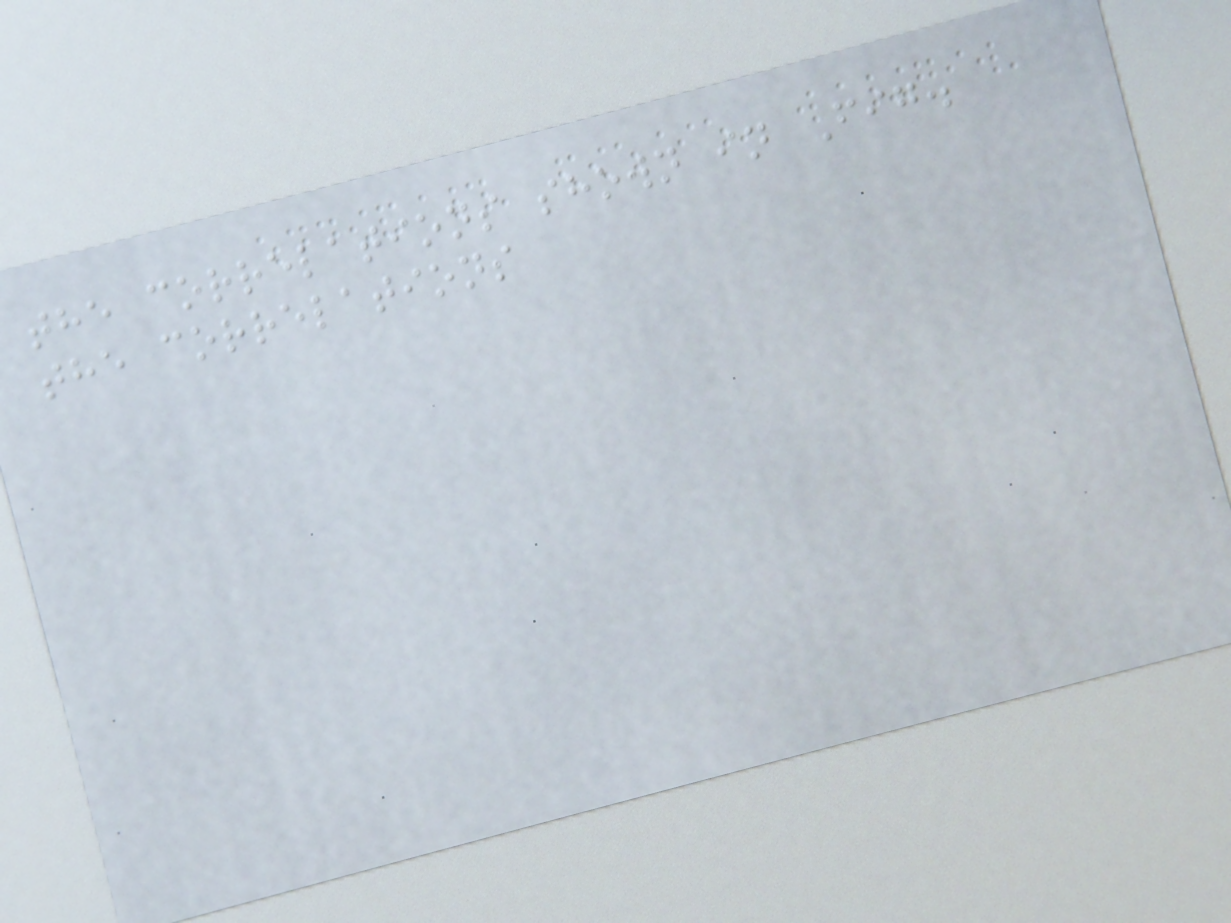the correlations shown in Fig.
the correlations
